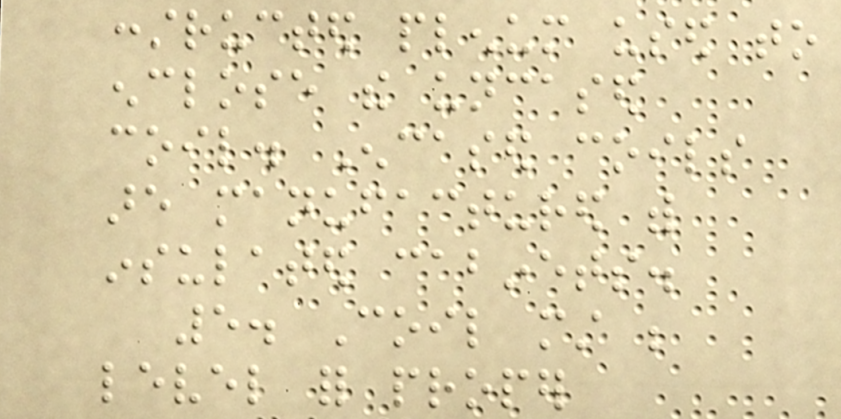constructed plenum used to
enclose the uncased
coil. Encased coils
are manufactured with
insulated cabinets.
5. Coil must be
level for proper
